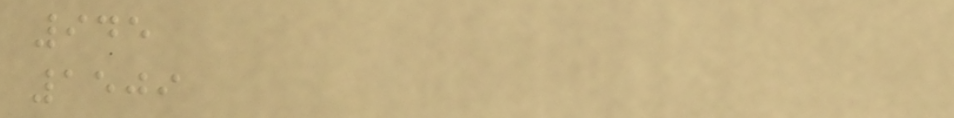945
1509
